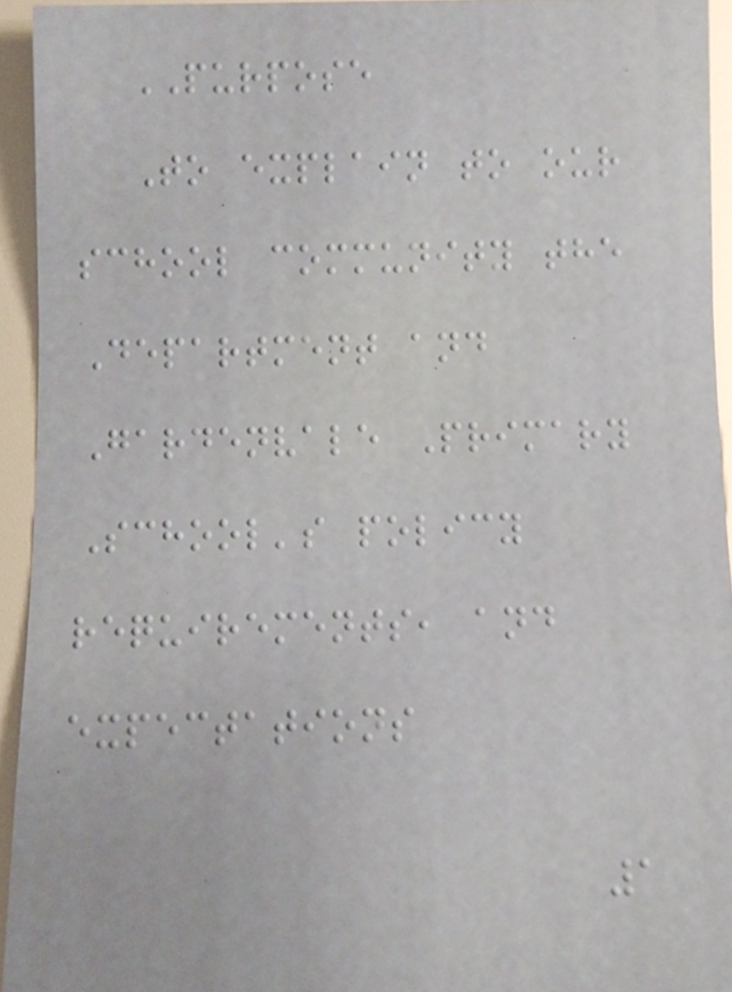PURPOSE
To explain to our
school community the
Department and
Gardenvale Primary
School's policy
requirements, and
expectations
1
